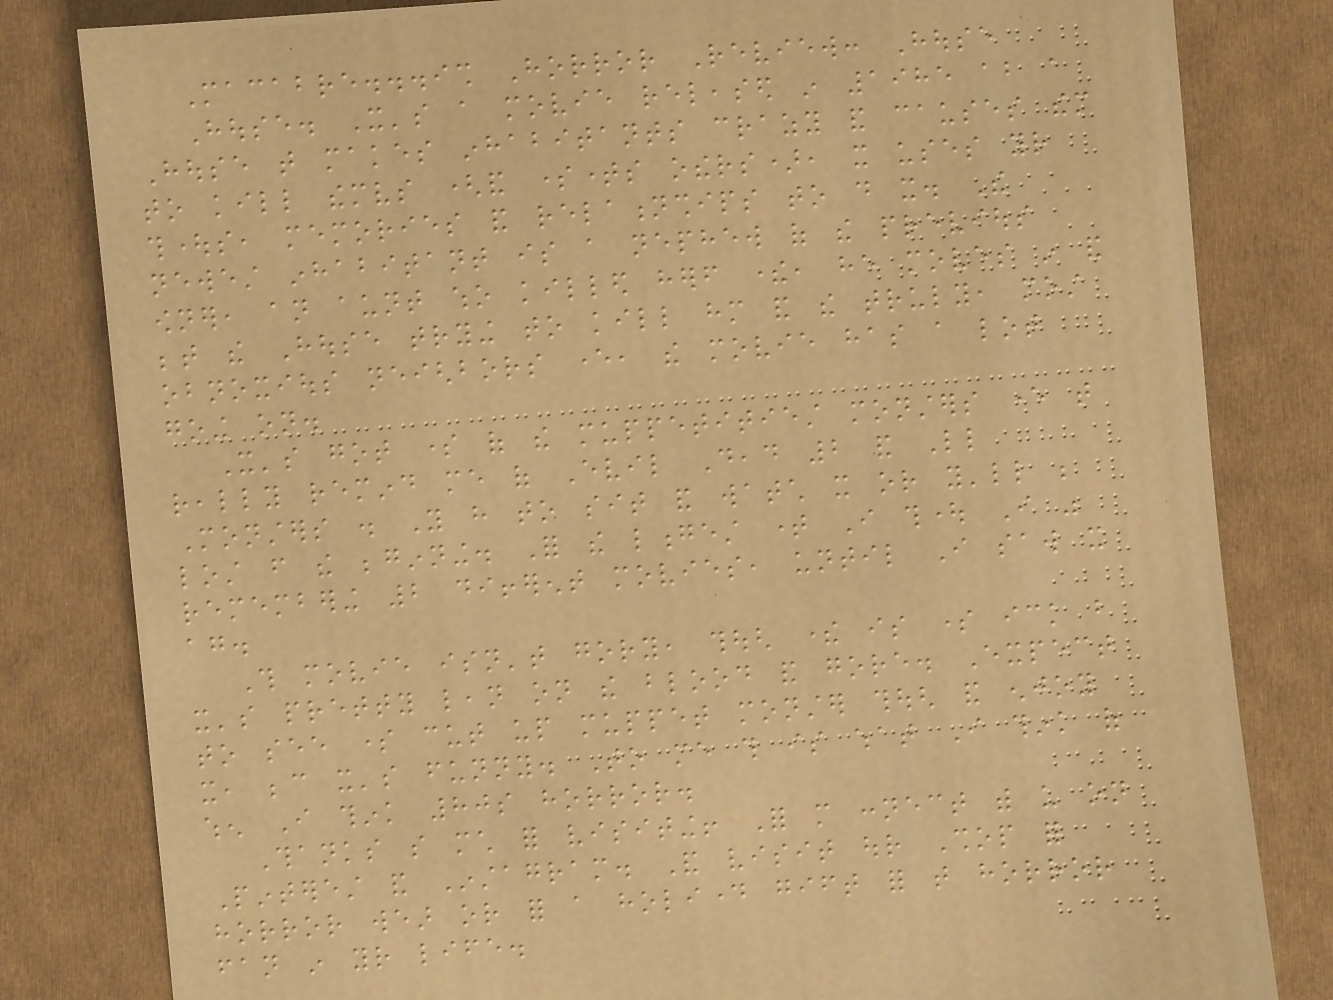Macabre...ish Horror Review: House
House. It's a movie released in 1985 about a
House that makes inhabitants crazy and causes them
to kill themselves (and sometimes others), it uses your
thoughts, memories and relationships to do it. The
newest inhabitant is a nephew of the previous
owner, an aunt who killed herself there, he moves in and
between the House trying to kill him and the truly, most
obnoxious neighbors ever, the movie has a lot
going on.
It's got some of the muppetitiest monsters ever that
really remind me of Evil Dead 2 and Little
Monsters . You have to sit and watch it or you'll be
lost from the beginning. For the longest time I thought I was
remembering 2 different movies, until I saw it
again.
This movie isn't gory, though there is some ick but
it's pretty lean on the blood and gore. Expect
to see some cut up muppet monster though and enjoy
it, because it's funny. To me this is what I think of
when I think 80s horror.
Thanks so much for visiting! For more connect with us on
Pinterest and Instagram. And visit our Shop for
horror wear or for a holiday gift for that horror
fan in your life.
